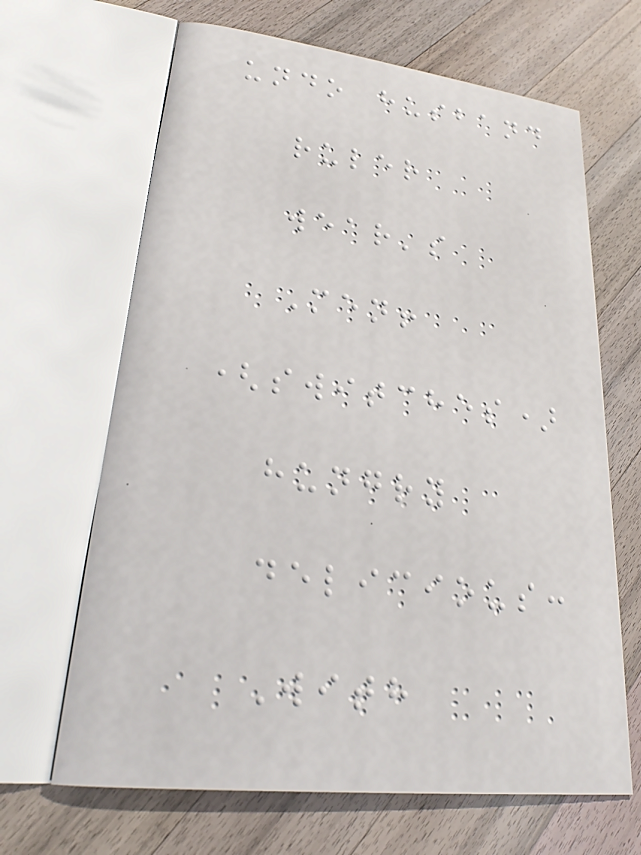undo husband
ruler
wear's
Men!
(switches)
hungry
delicious:
With
